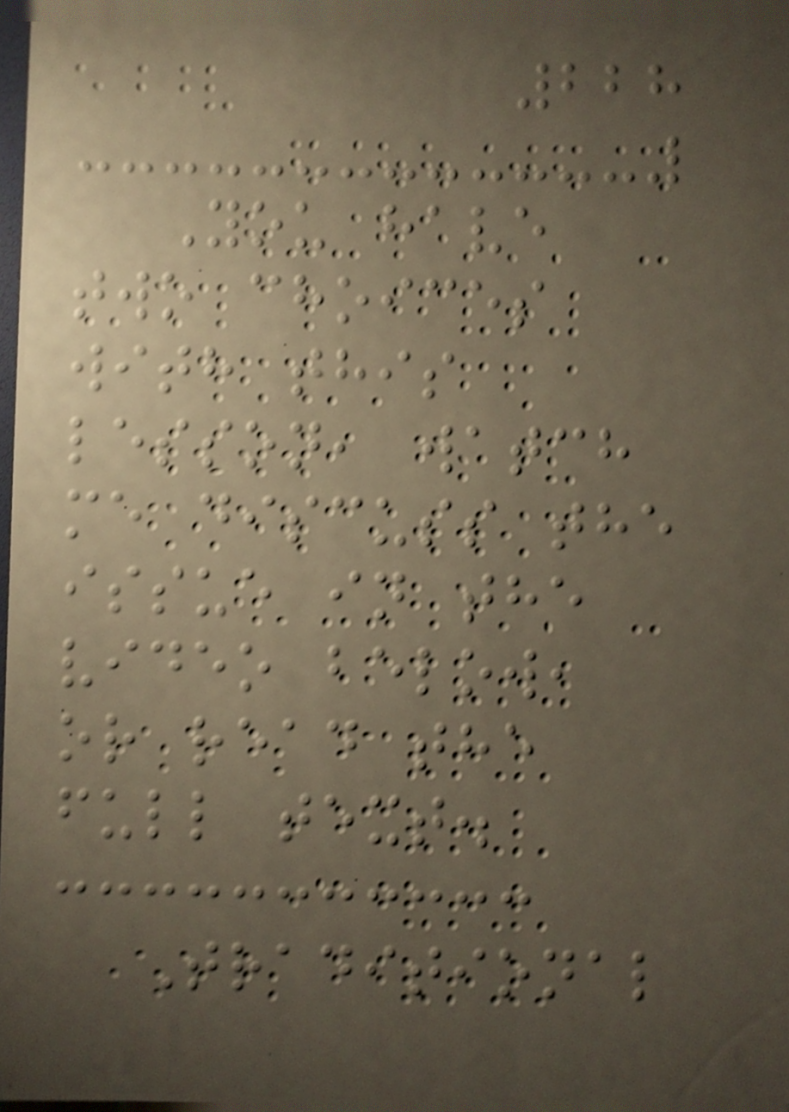228
You have
two choices
with this
lesson, watch
me discuss the
issue in the
video below,
or read the
full text.
Traditional
